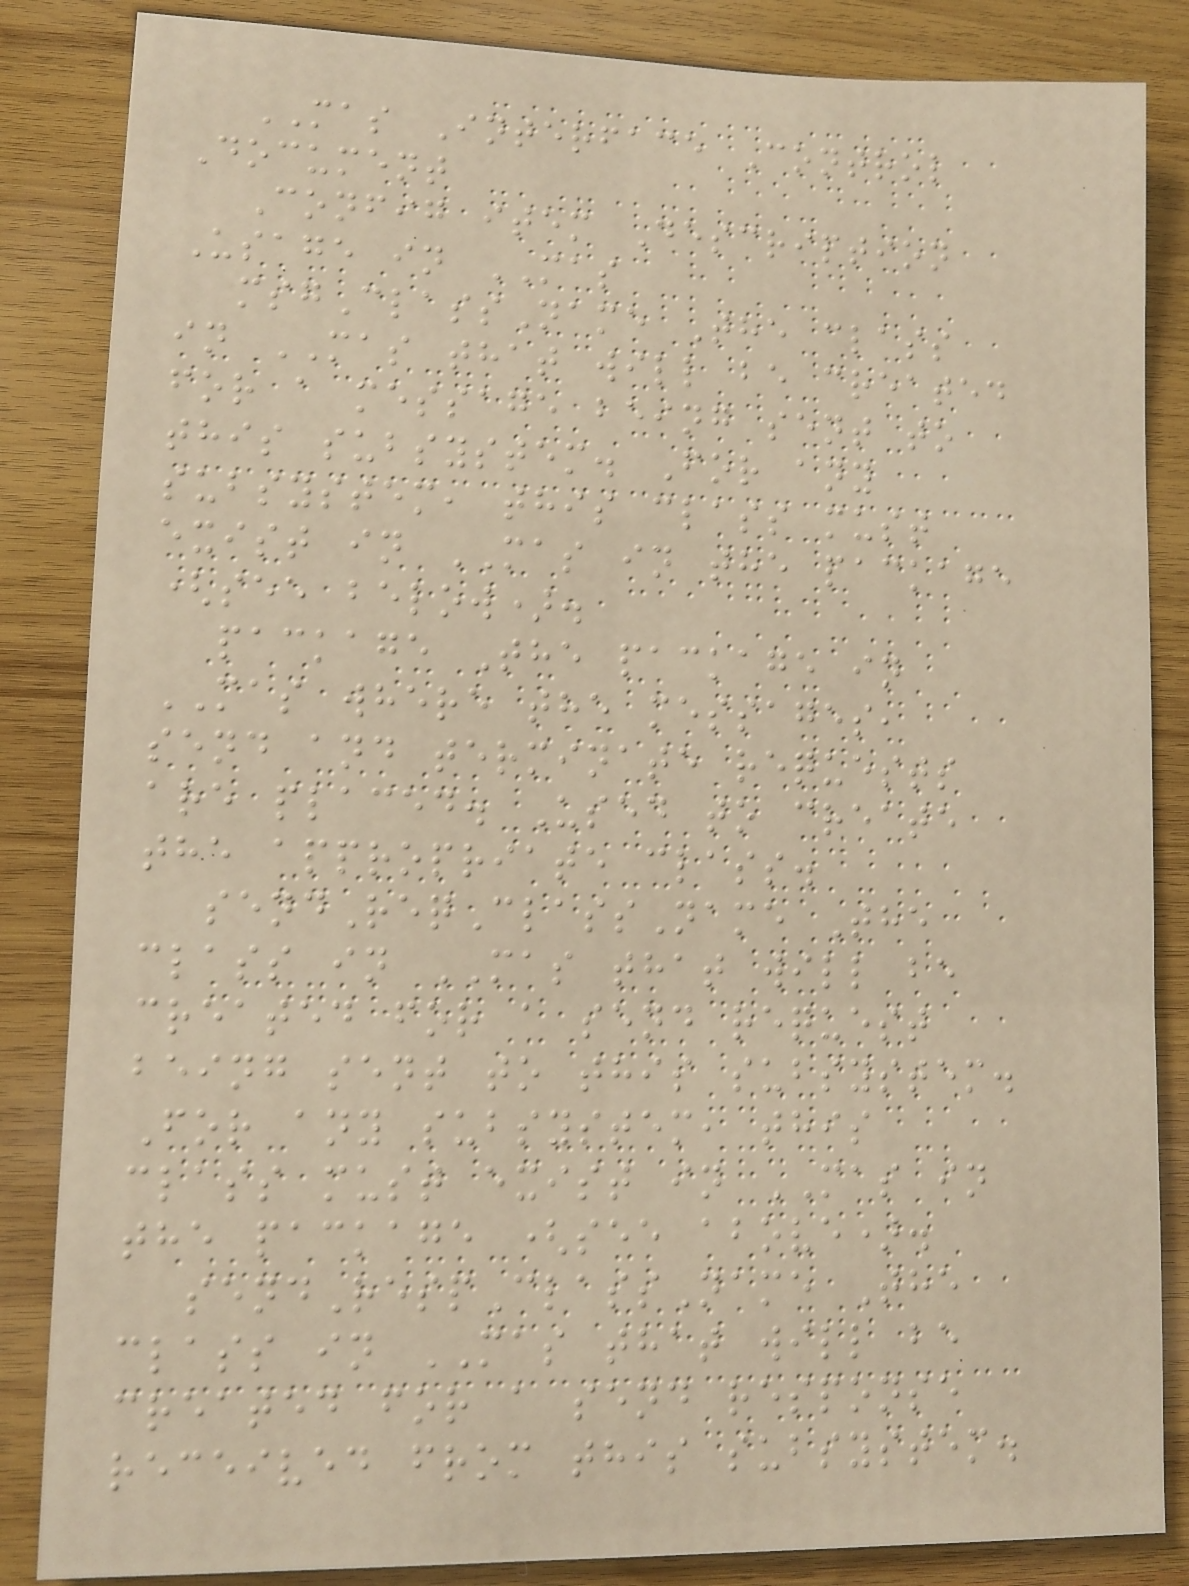MAS Interface Control
Document
Config item Description
Usage in MAS
msgClassName The class
in MAS that will be created
for a message being sent to
this subsystem. For any
subsystem, this class must
exist in MAS in the package
(see below).
package The package in
MAS where the messages,
send and terminate requests
are placed. Used to create
the appropriate class.
sendReqClassName The
class in MAS that will be
created for a send request
being sent to this subsystem.
For any subsystem, this
class must exist in MAS in
the package (see above).
sendRespClassName The
class in MAS that will be
created for a send response
received from this subsystem.
